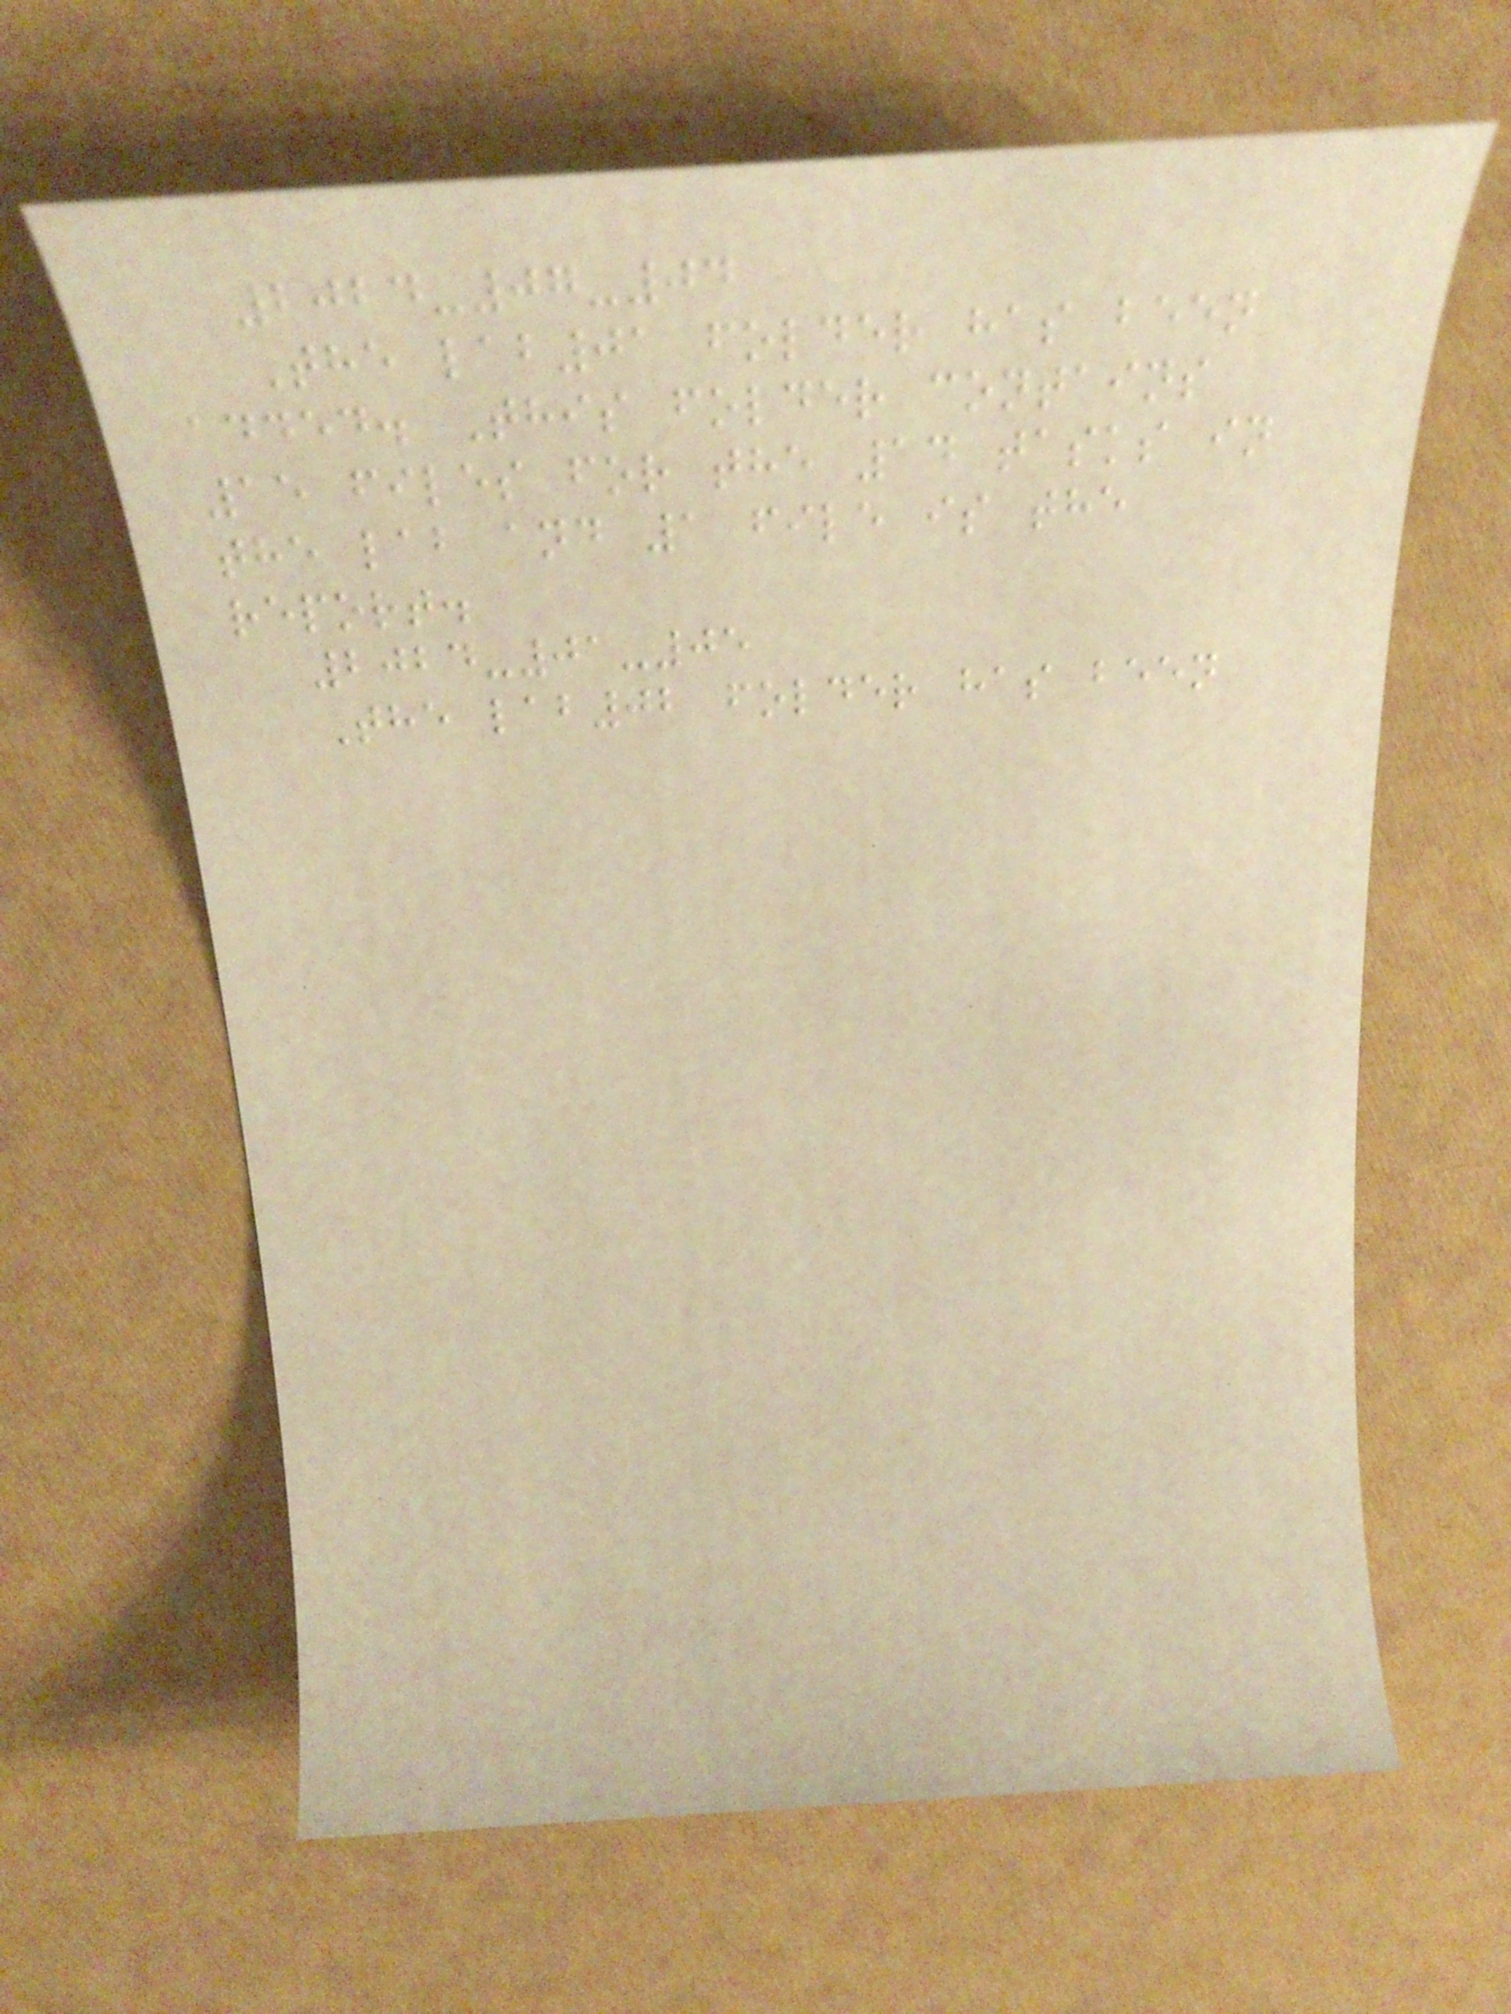2024-07-04
The lab01 folder has been
added. This folder contains
15 files for the 14 tasks in
the lab and 1 file is the
report.
2024-01-05
The lab02 folder has been
